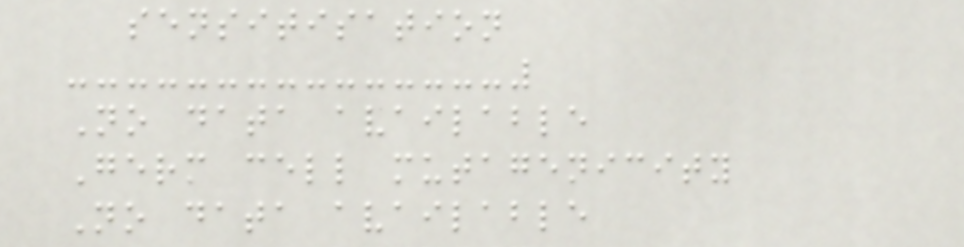sensitisation
No data available
Germ cell mutagenicity
No data available
